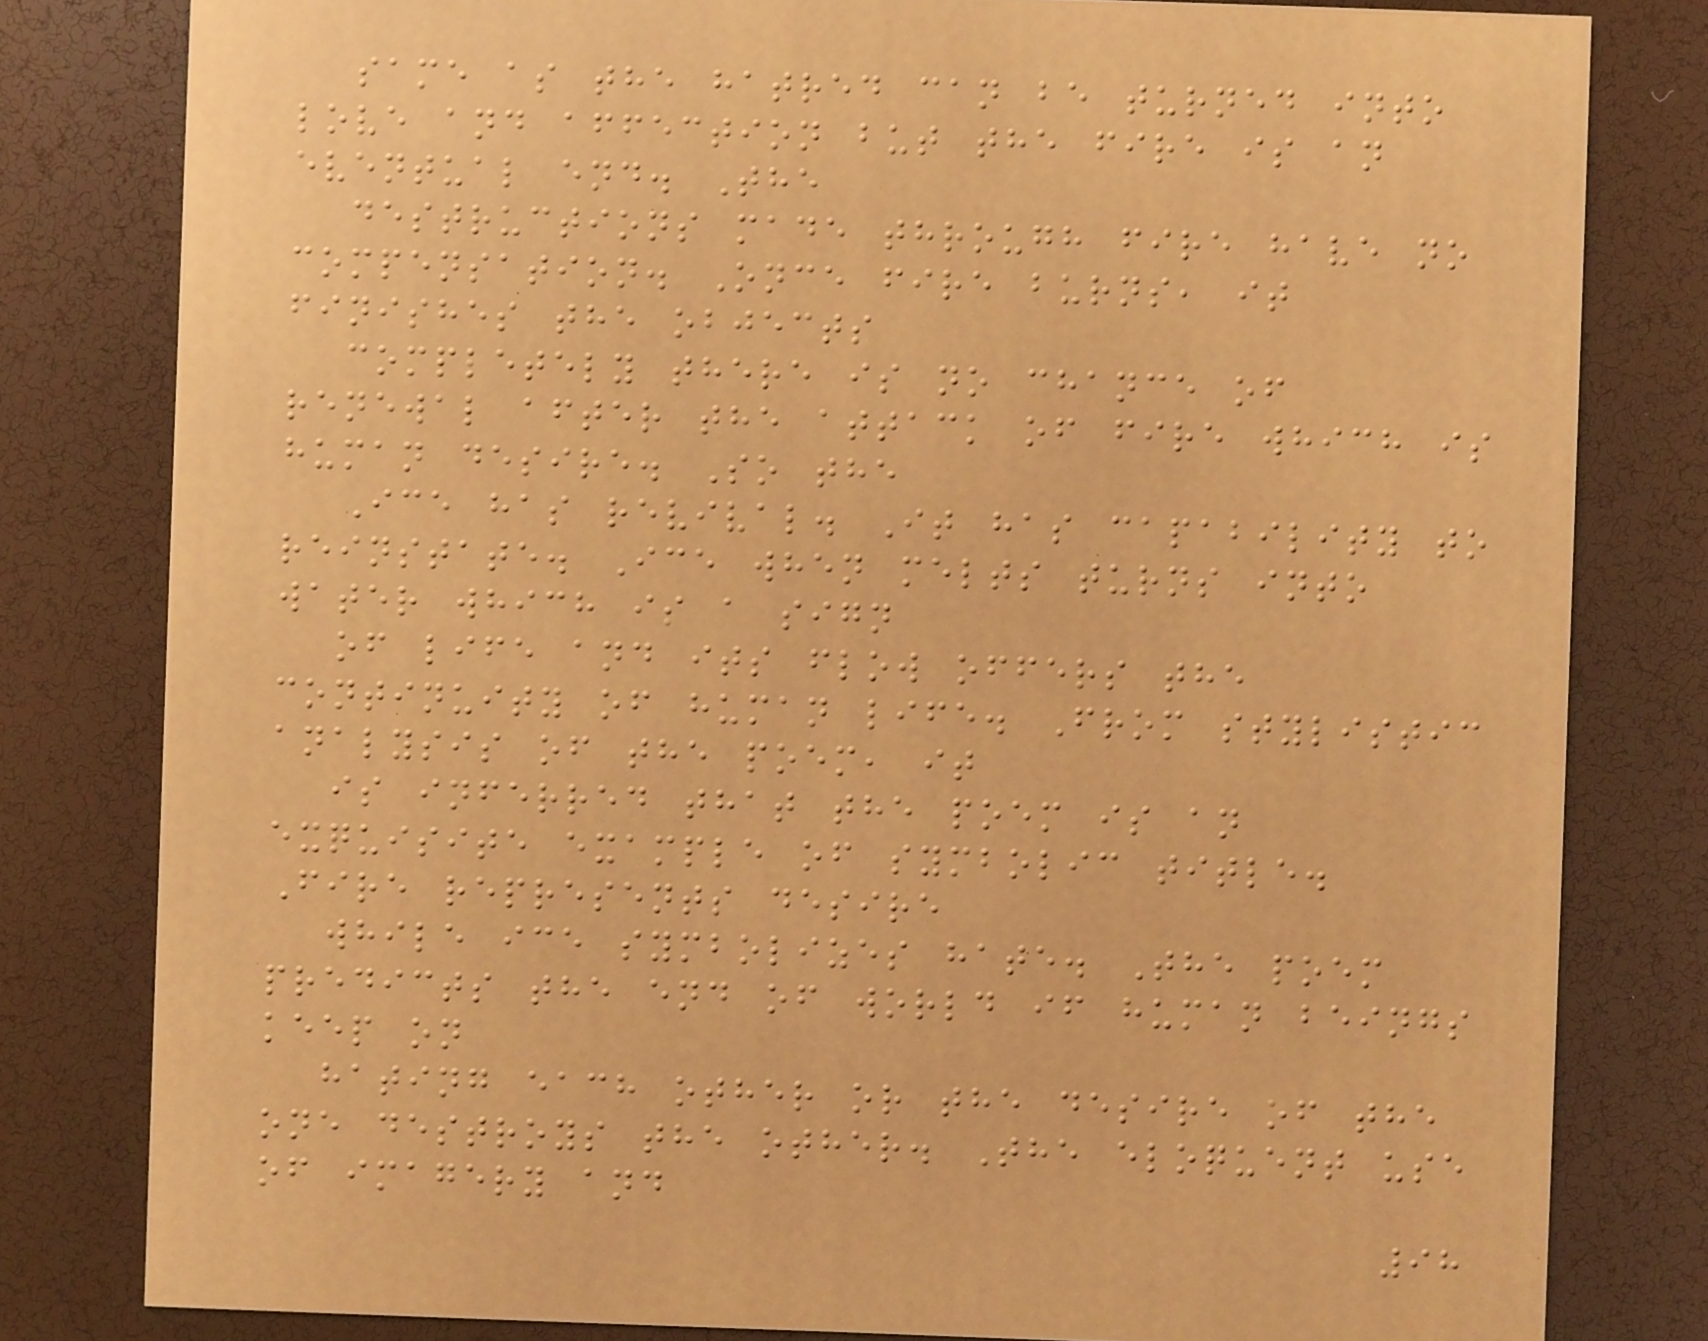same as the hatred can be turned into
love and affection but the fire is an
eventual end. The
destructions made through fire have no
compensation. Once fire burns, it
finishes the objects
completely there is no chance of
renewal after the attack of fire which is
human desire. So the
Ice has revival. It has capability to
reinstate. Ice when melts turns into
water which is a sign
of life and its flow offers the
continuity of human life. From stylistic
analysis of the poem, it
is inferred that the poem is an
exquisite example of symbolic title.
Fire represents desire
while ice symbolizes hate. The poem
predicts the end of world if human beings
keep on
hating each other or the desire of the
one destroys the other. The eloquent use
of imagery and
98
